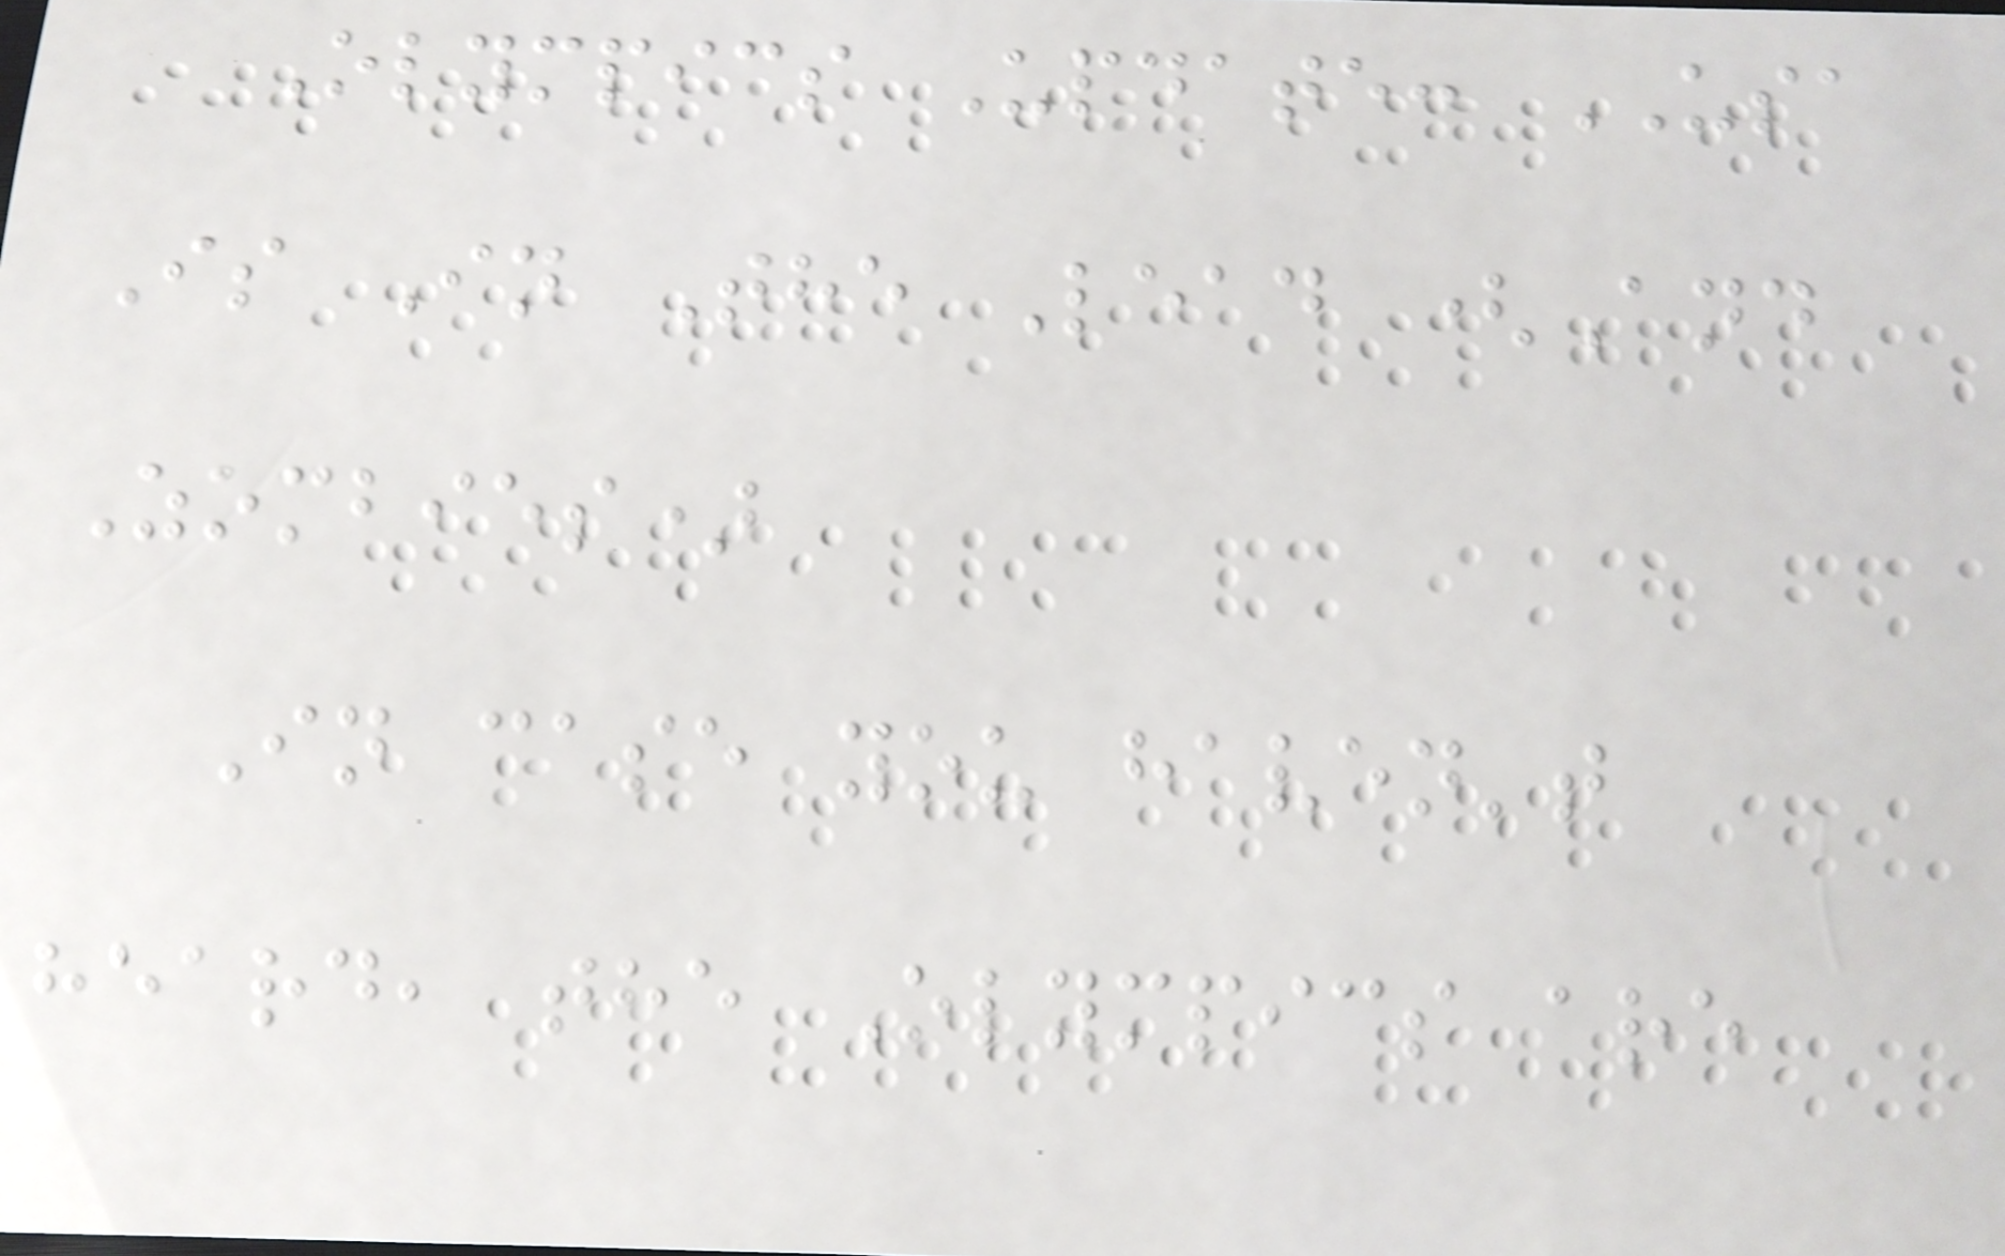Olympics Update: USA
Is In The Lead (And
Zombies)
In case you haven't
heard, the Olympics are
